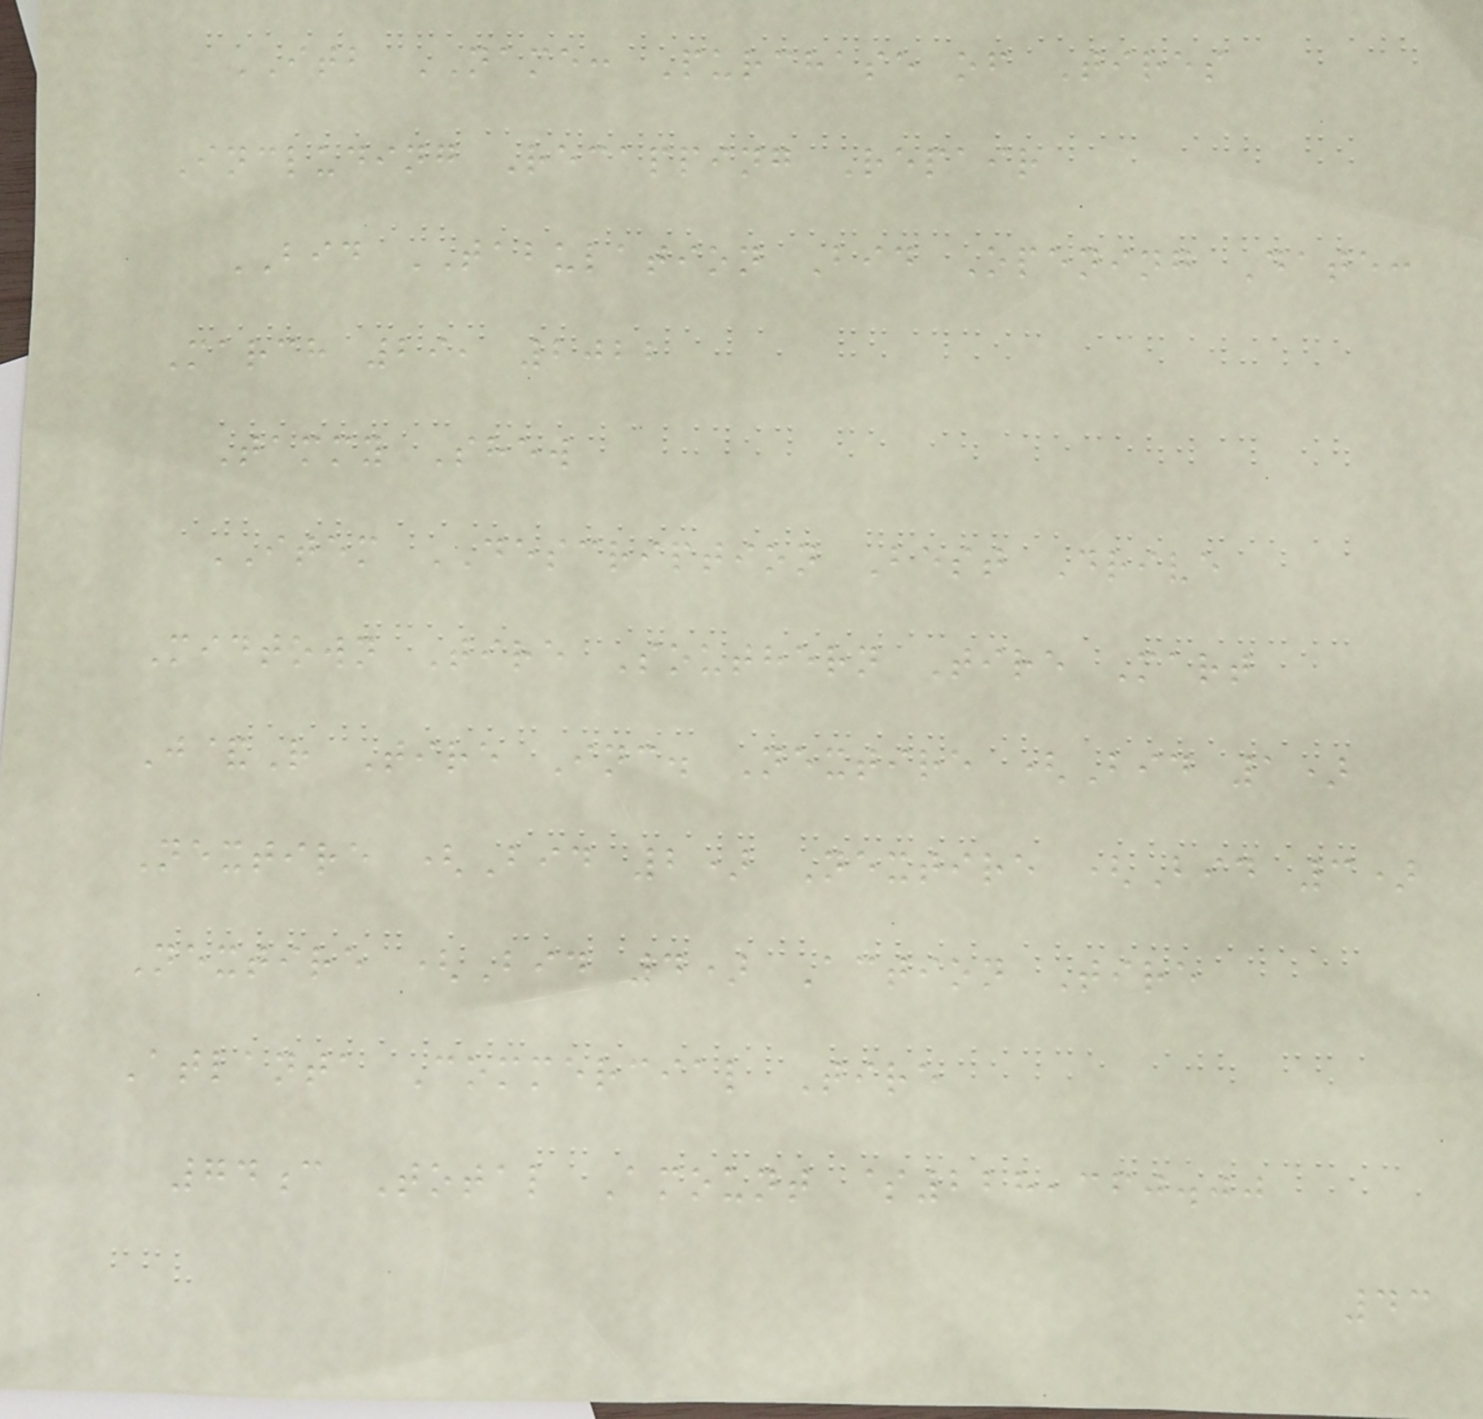ITB NAME: Purchase of Tires
Including Recapping Repair
BID TABULATION Bid Opening Date:
March 29, 2022
Tammy Shew
ITEM DESCRIPTION Best Drive
Midtown Tire Southern Tire Mart
J&R Tire Inc. Nextire (Bid 1)
Nextire (Bid 2) Nextire (Bid 3)
Nextire (Bid 4) Action Tire
Atlanta Commercial Tire
74c Total Amount $228,360.00
43
